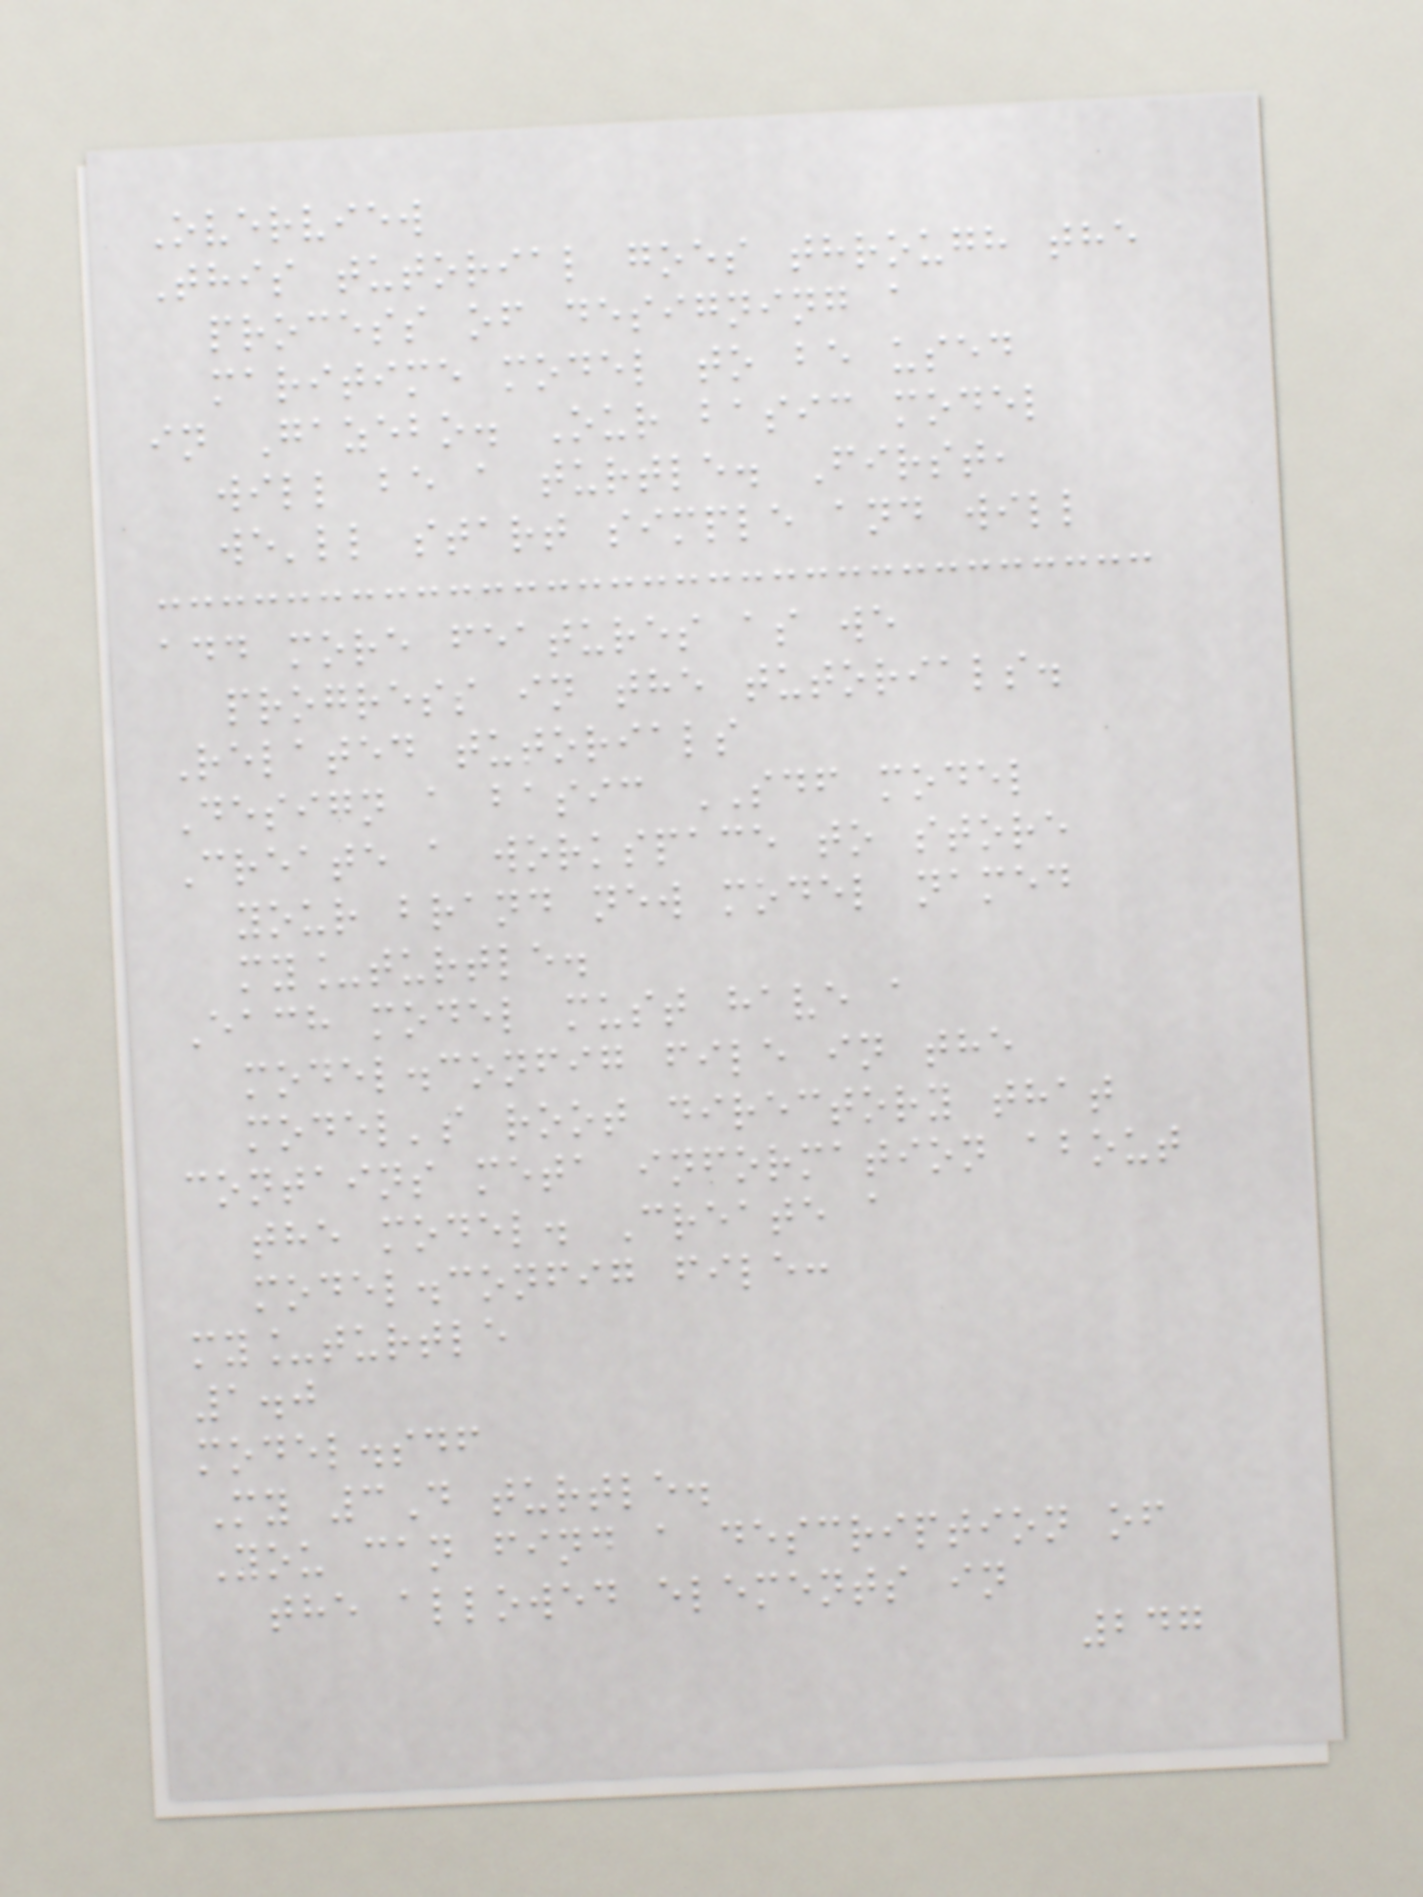Overview
This tutorial goes through the
process of designing a
maritime model to be used
in Gazebo. Our basic model
will be a turtle. First,
we'll start simple and will
add more features as we
progress in the tutorials.
Related tutorials
Design a basic SDF model
Create a workspace to store
your brand new model named
my_turtle.
Each model must have a
model.config file in the
model's root directory that
contains meta information about
the model. Create a
model.config file:
my_turtle
1.0
model.sdf
My 3D turtle.
You can find a description of
the allowed elements in
247
